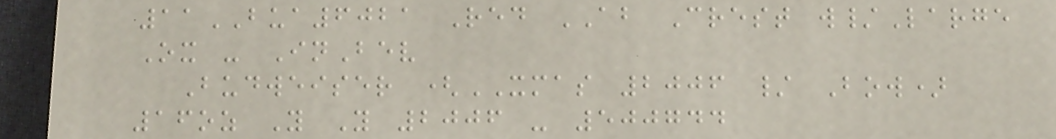11BUA6021 Red AB Crest w/Large
Ox - InBev
Budweiser (XMAS 2006 / Bow)
16oz Y Y 2006 - 500744
